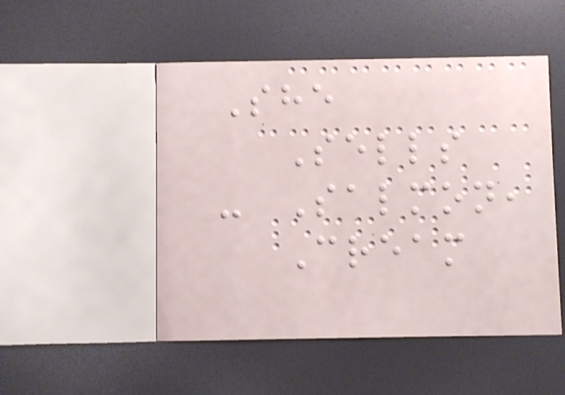She
Sells
- Salmon,
Cream
